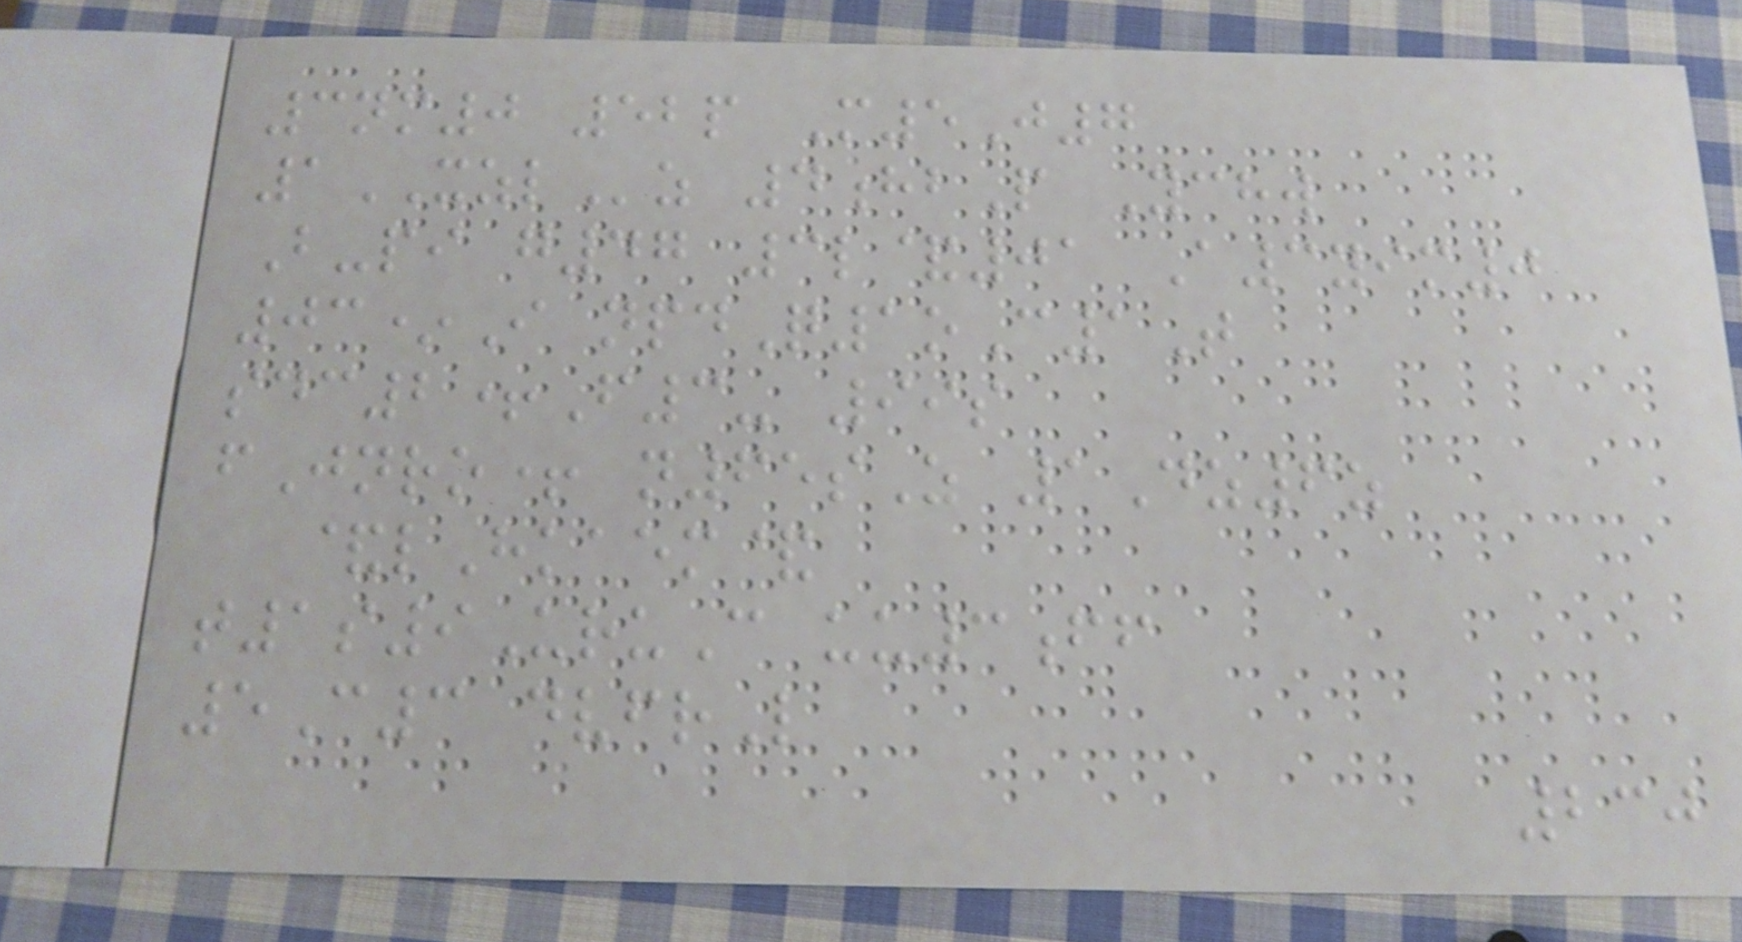3nm0 52p M5J7
1XZLz 4hbP Ychw
B-pi g47 3l&01 A3yim0
03*I npdQ1oC1T
sdc2+F3- 99s
fJnro+ n65sZ 1Dz6z
&lHkaem&
t1s9UruC uu3ff
5C3 dvfrL
230
